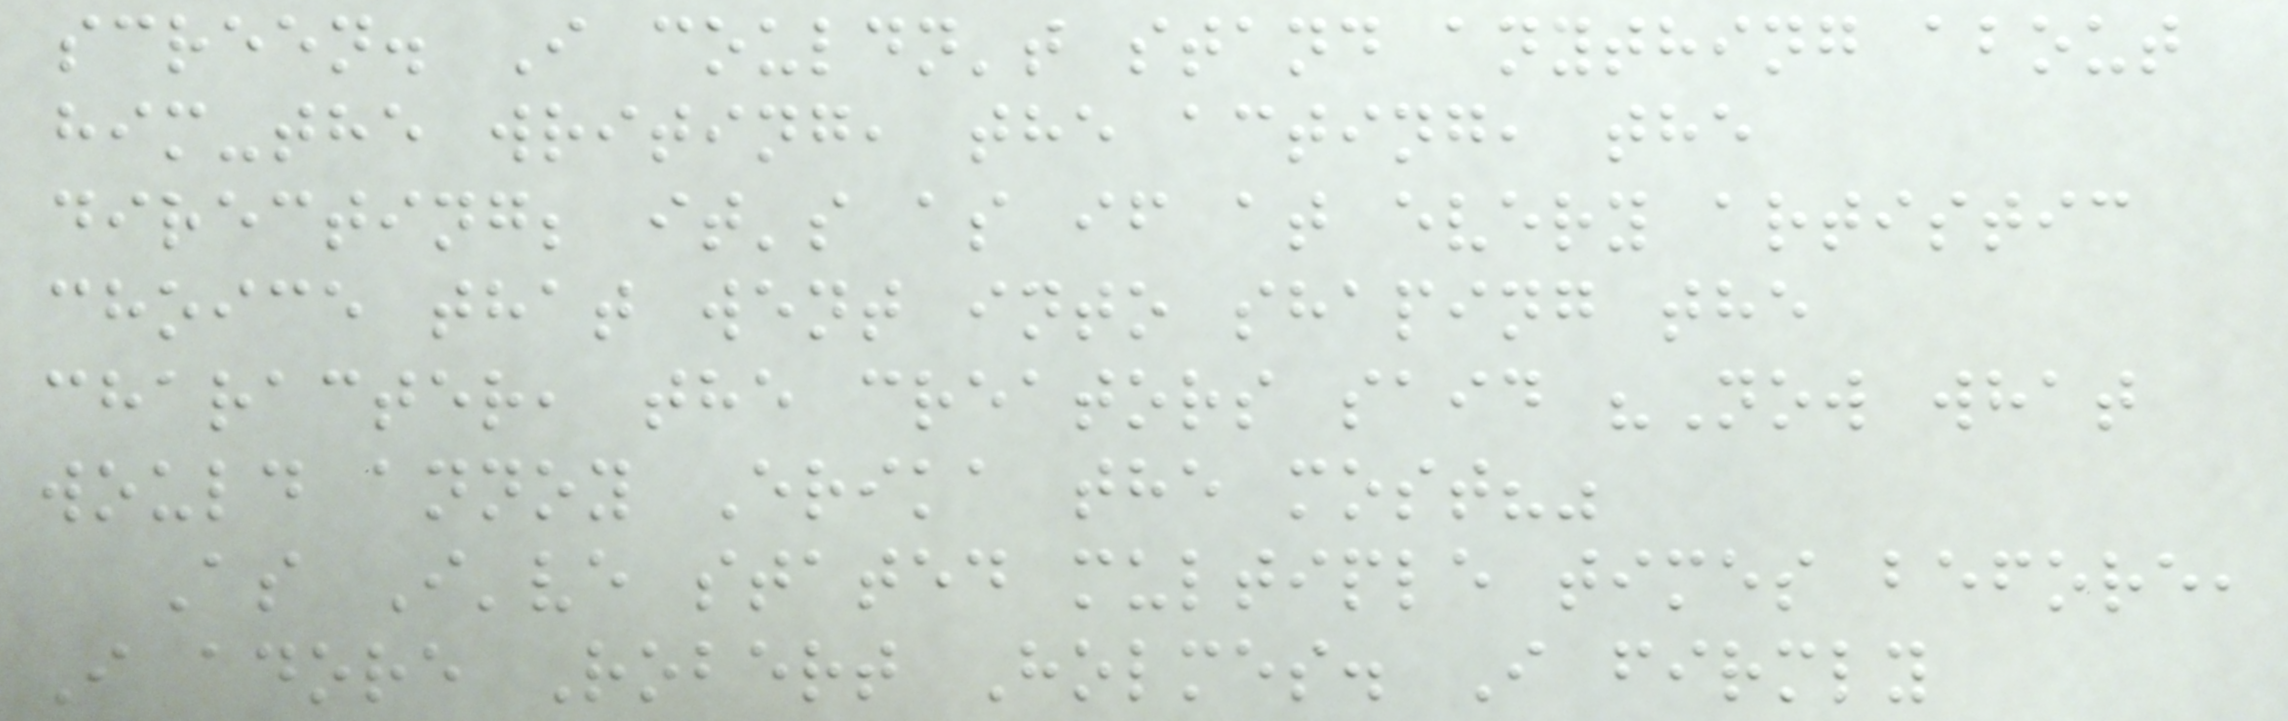screen. I couldn't stand anything about
him-the writing, the acting, the
directing; it's as if at every artistic
choice that went into shaping the
character, the creators said "Now what
would annoy Erika the most?"
As I've stated multiple times before,
I adore Robert Holmes. I firmly
